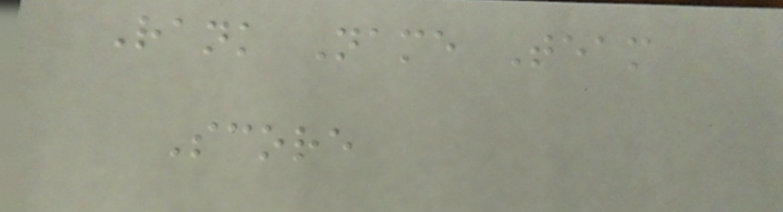Rank Name Team
Score
